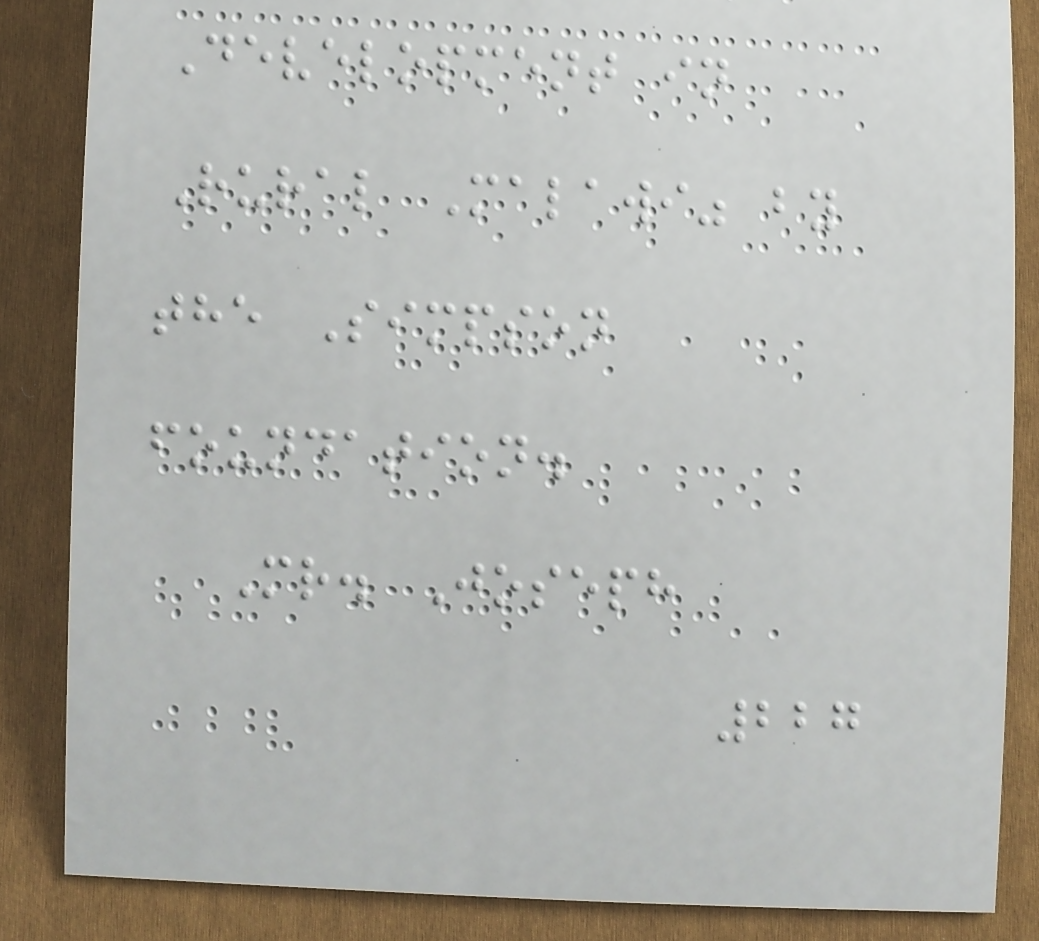Development in
Rural Malawi" by
the Simpson
foundation.
Mr. Joseph
227
